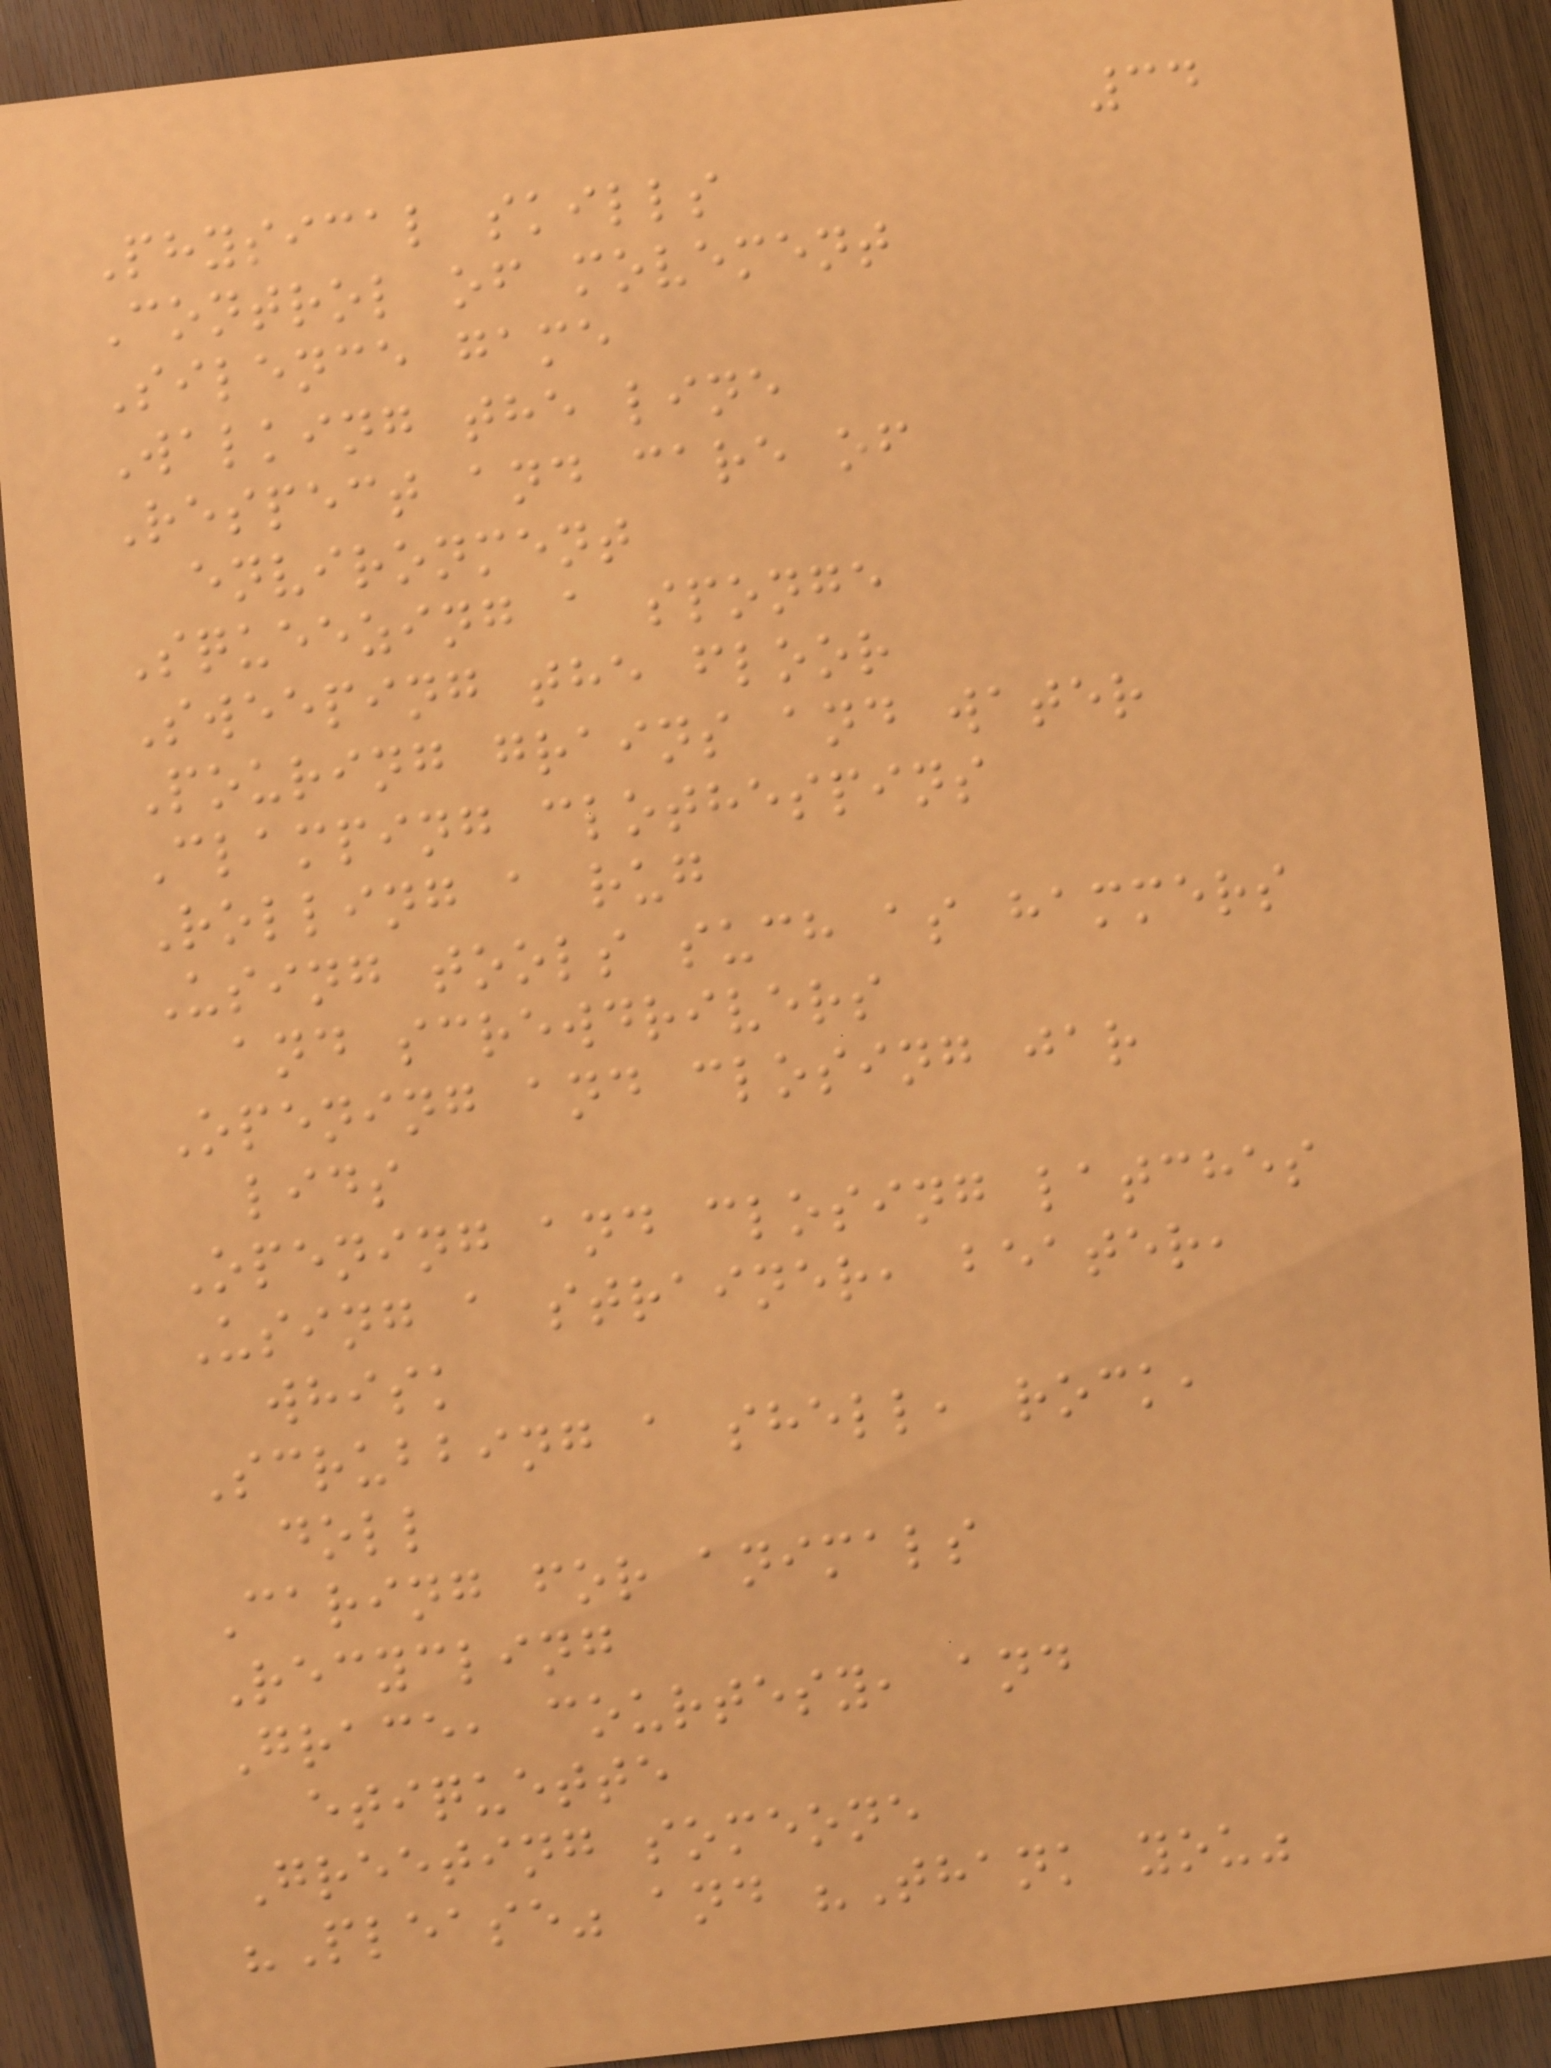34
Physical skills
Control of movement
Silence game
Walking the line
Respect and care of
environment
Squeezing a sponge
Sweeping the floor
Pouring grains and water
Clamping clothespins
Rolling a rug
Using tools such as hammers
and screwdrivers
Opening and closing jar
lids
Opening and closing latches
Using a strainer, beater,
whisk
Scrubbing a shell, rock,
doll
Caring for animals
Recycling
Grace, courtesy, and
etiquette
Greeting someone
"Please" and "Thank you"
